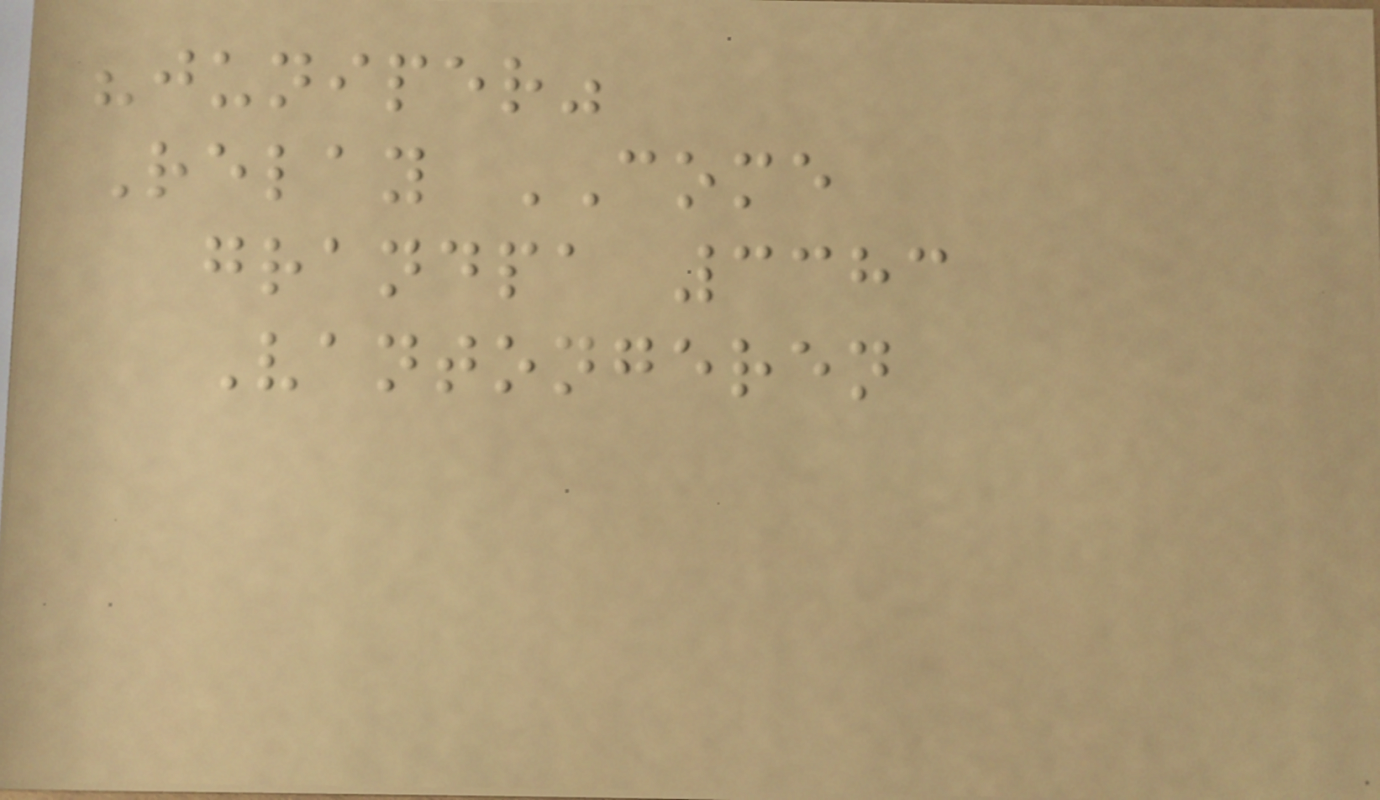"juniper"
Relay COME
grandpa 3383
Vantongeren
